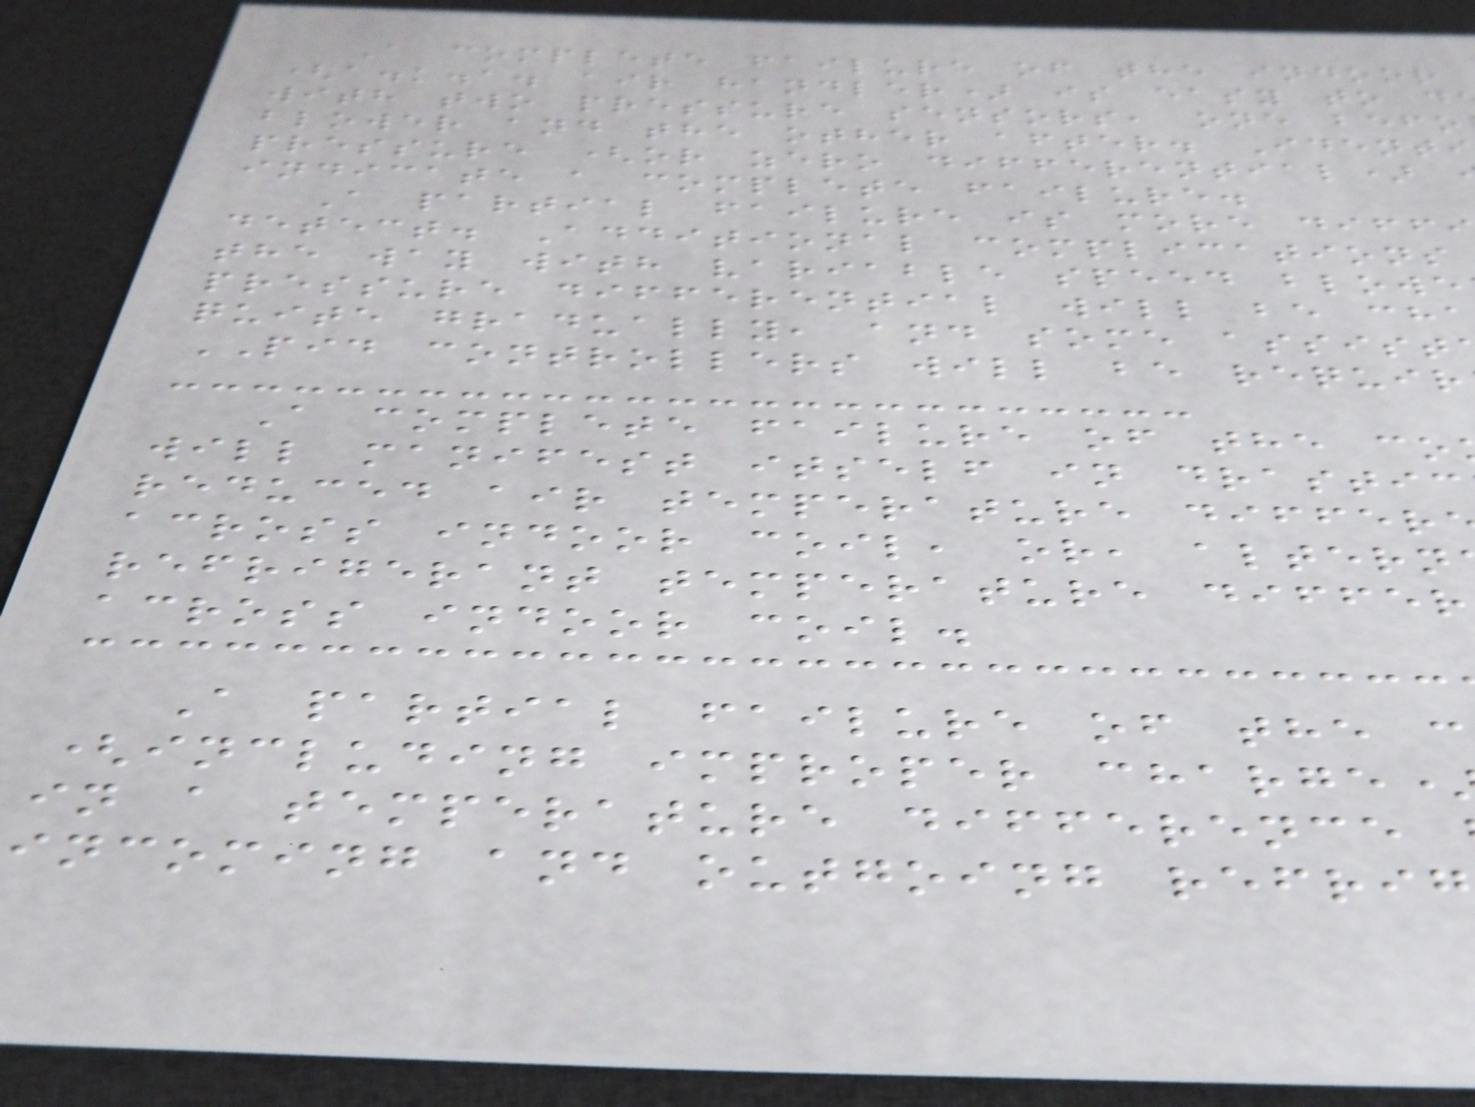A complete failure of the indoor
(a.k.a. air handler) is easy to d
with two pressure sensors, one befo
blower and the other after. Ident
pressure (or zero differential)
indicate a complete failure.
A partial failure is more diff
detect. Additional complications
the way with variable speed blowe
pressure differential will be ch
quite gradually, and some assist
PID controllers will be requir
A complete failure of the co
will manifest itself in drastic
reduced air temperature differ
across indoor coil, or, altern
refrigerant temperature differ
across indoor coil.
A partial failure of the c
(including improper charge
in a temperature difference
incoming and outgoing refrig
